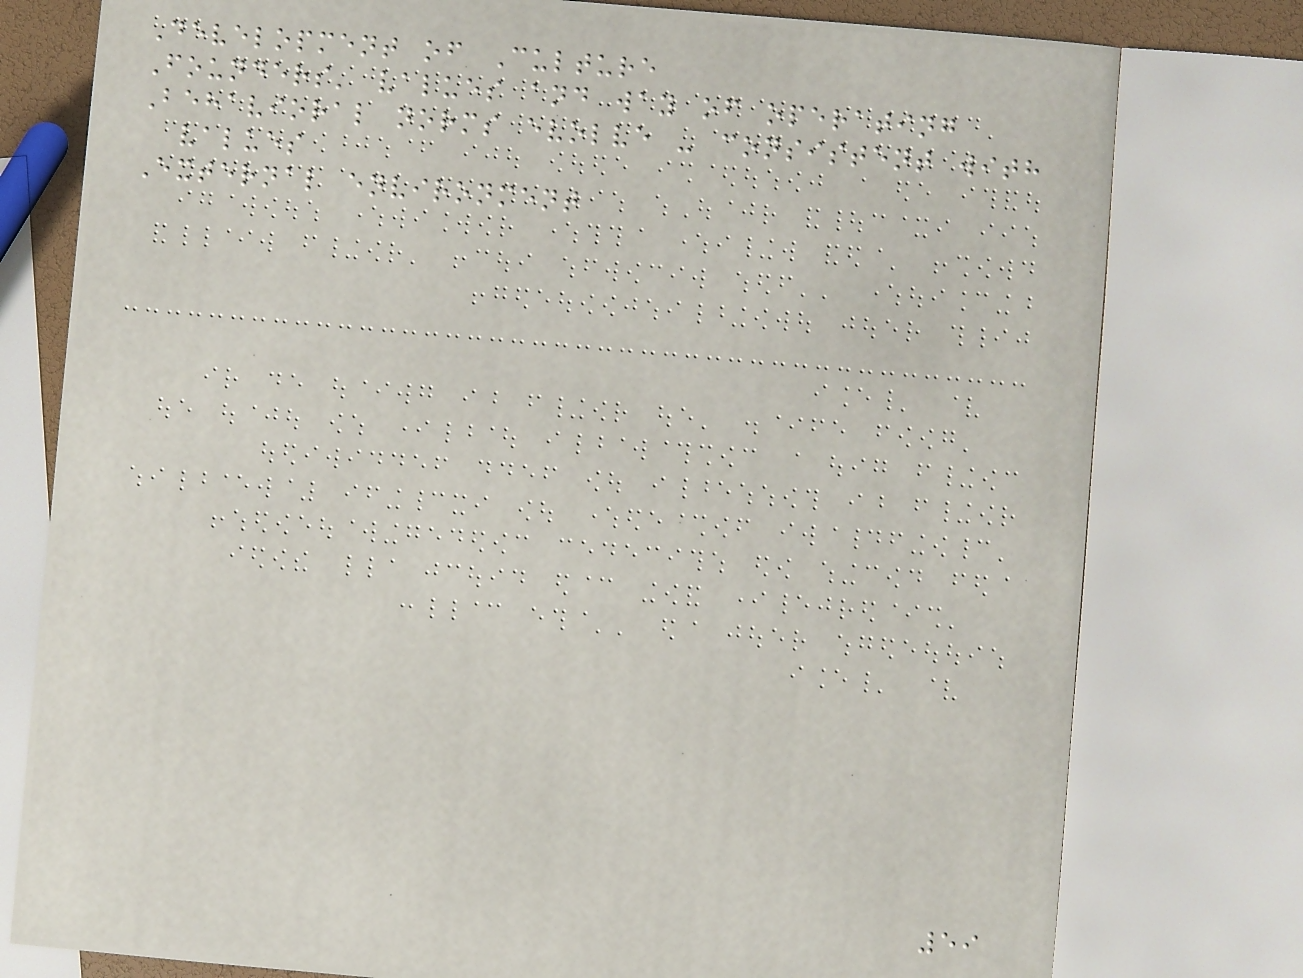Development of Culture
Founders' values and way of operating
Behavioral norms evolve - consistent with
values
External environment
59
